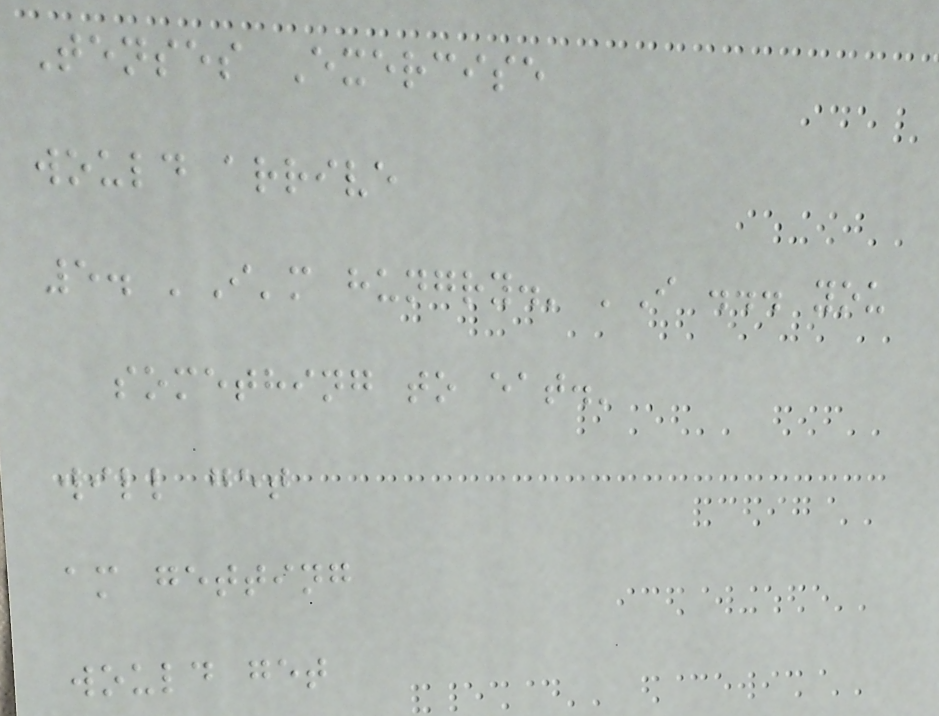Tenses Exercise
would arrive
5. 'I'm hungry.' 'I ... you
something to eat.'
will get
am getting
would get
